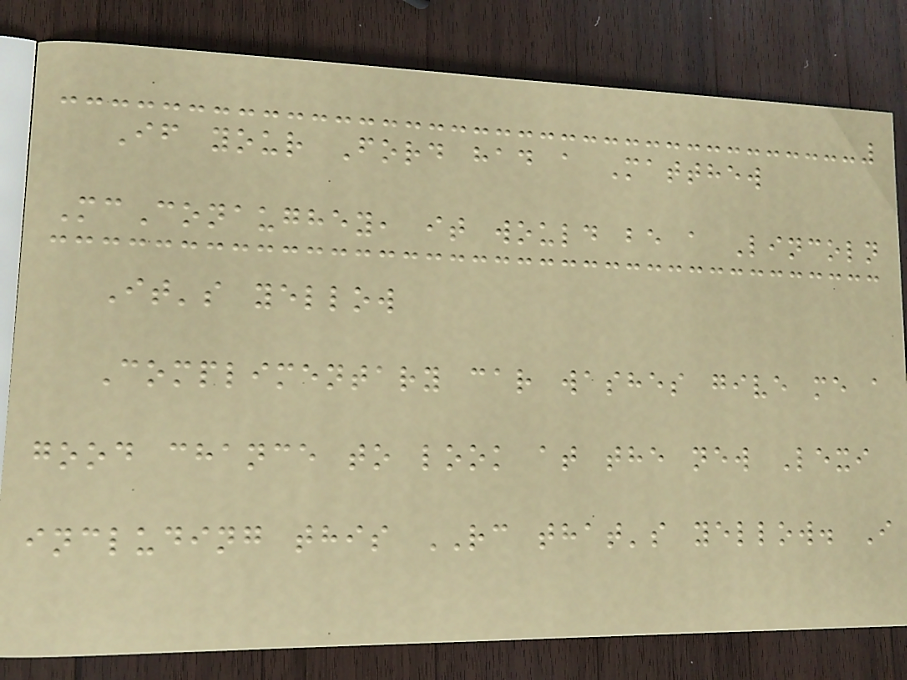If your Ford had a Matthew
McConaughey, it would be a Lincoln
It's yellow
Complimentary car washes give me a
good chance to look at the new Lexi
including this RC that's yellow. I
